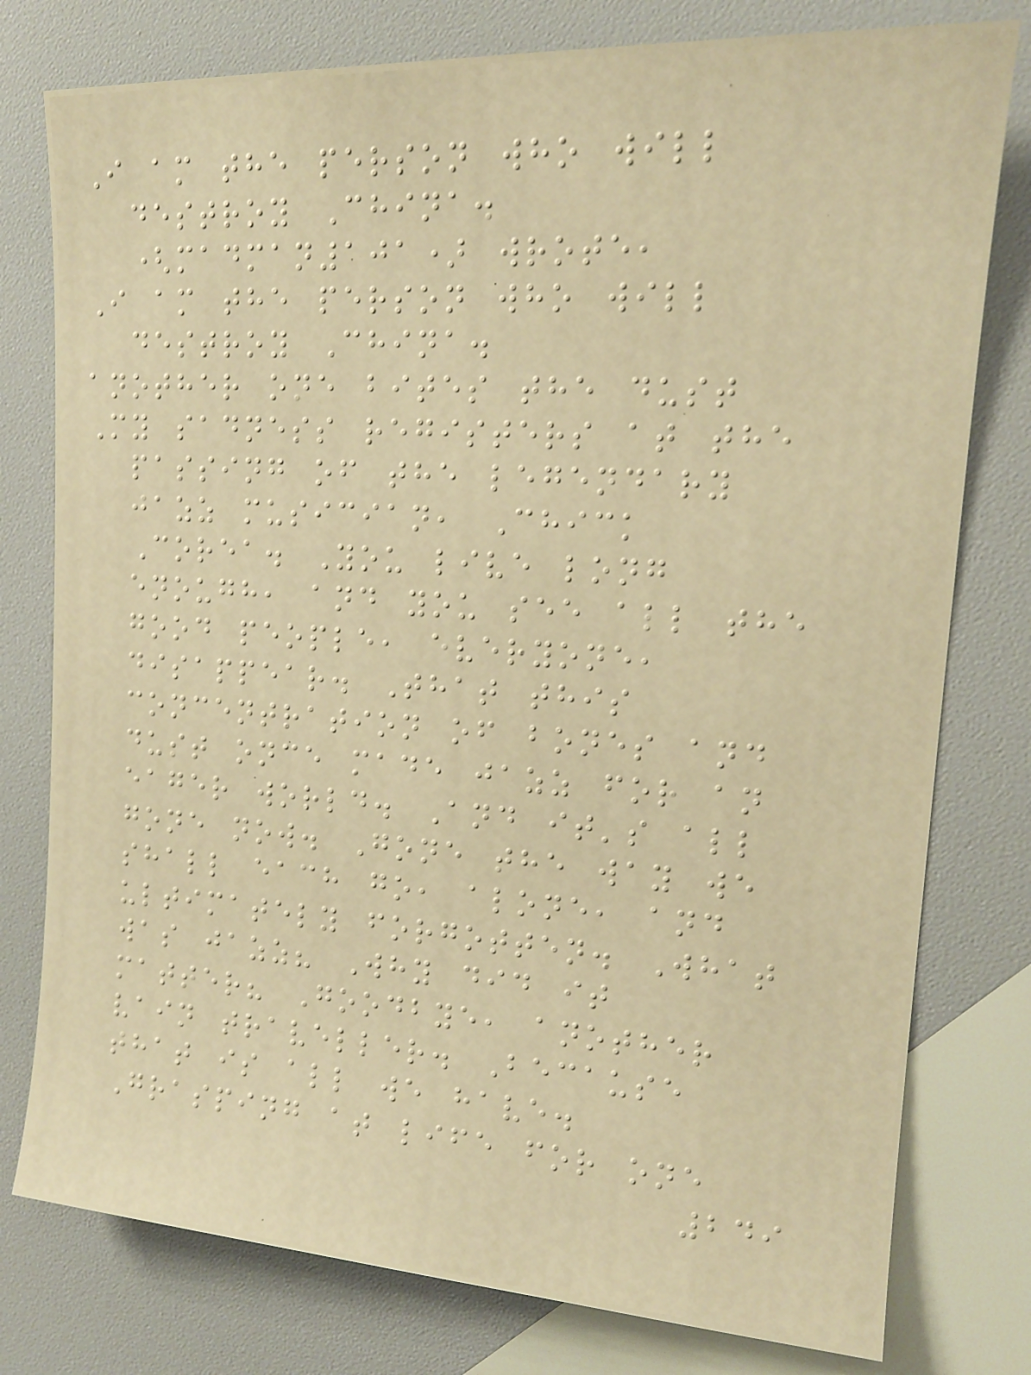I am the person who will
destroy China.
(madman101) wrote,
I am the person who will
destroy China.
another one bites the dust
My sadness registers at the
passing of the legendary
jazz musician, Chick
Corea. You live long
enough, and you see all the
good people, everyone,
disappear. That this
concentration of bones and
dust once made jazz for an
eager world. And it's all
gone now. Gone the way we
shall each go, alone, and
ultimately forgotten. What
was jazz? Why did it
matter? Goodbye, another
vain traveller. Because
that is all we have.
Grasping at life for one
249
